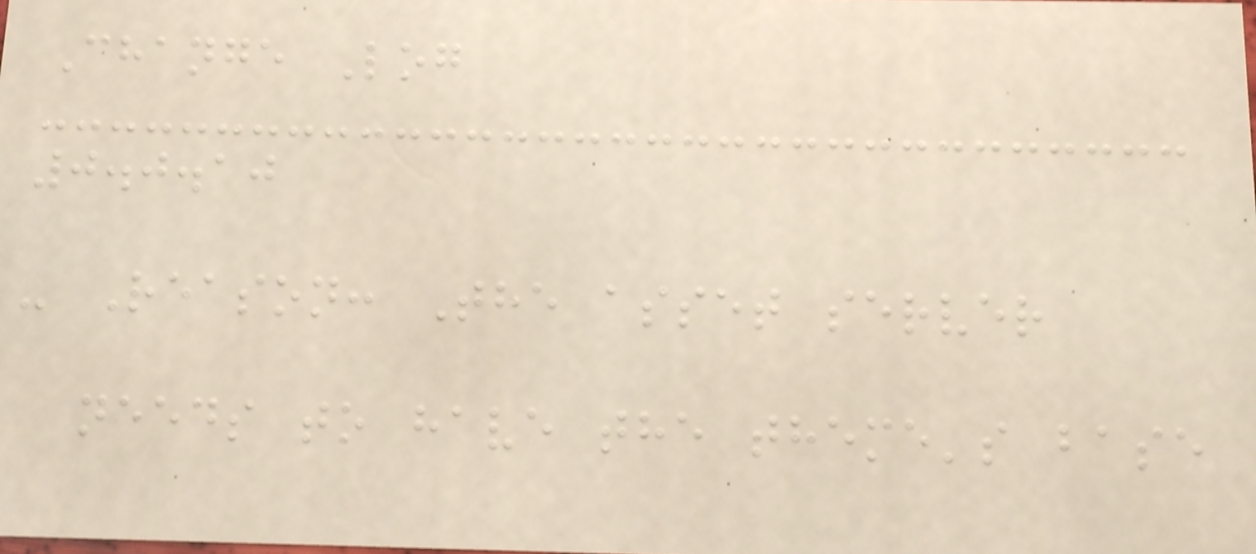Change Log
0.0.10
- Reason: The asset server
needs to have the theme's base
